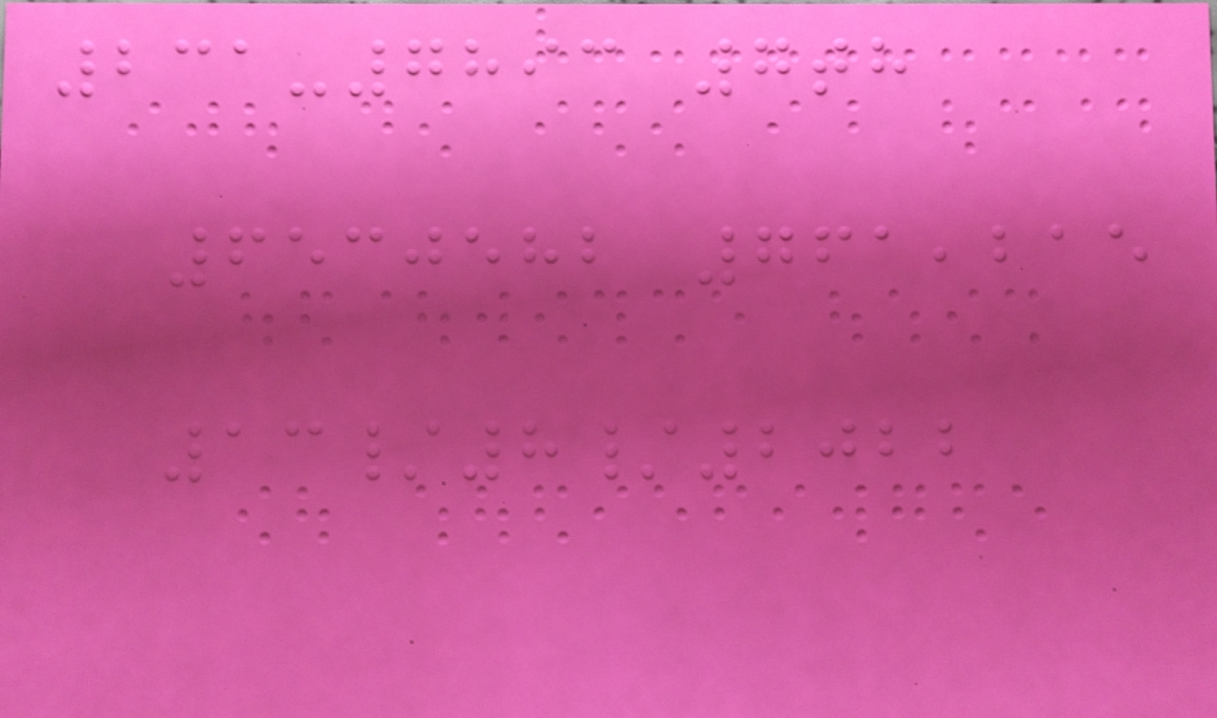231-7893 7th
6530582 761,215
13/8/2022
